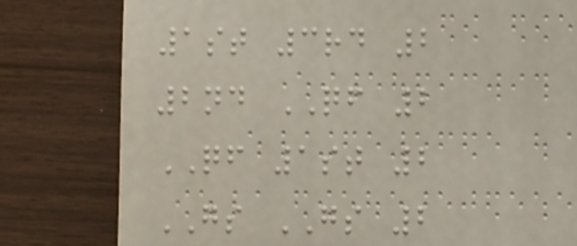1st 3rd 2
2nd QF 2
QF 1st 2
GS GS 2
